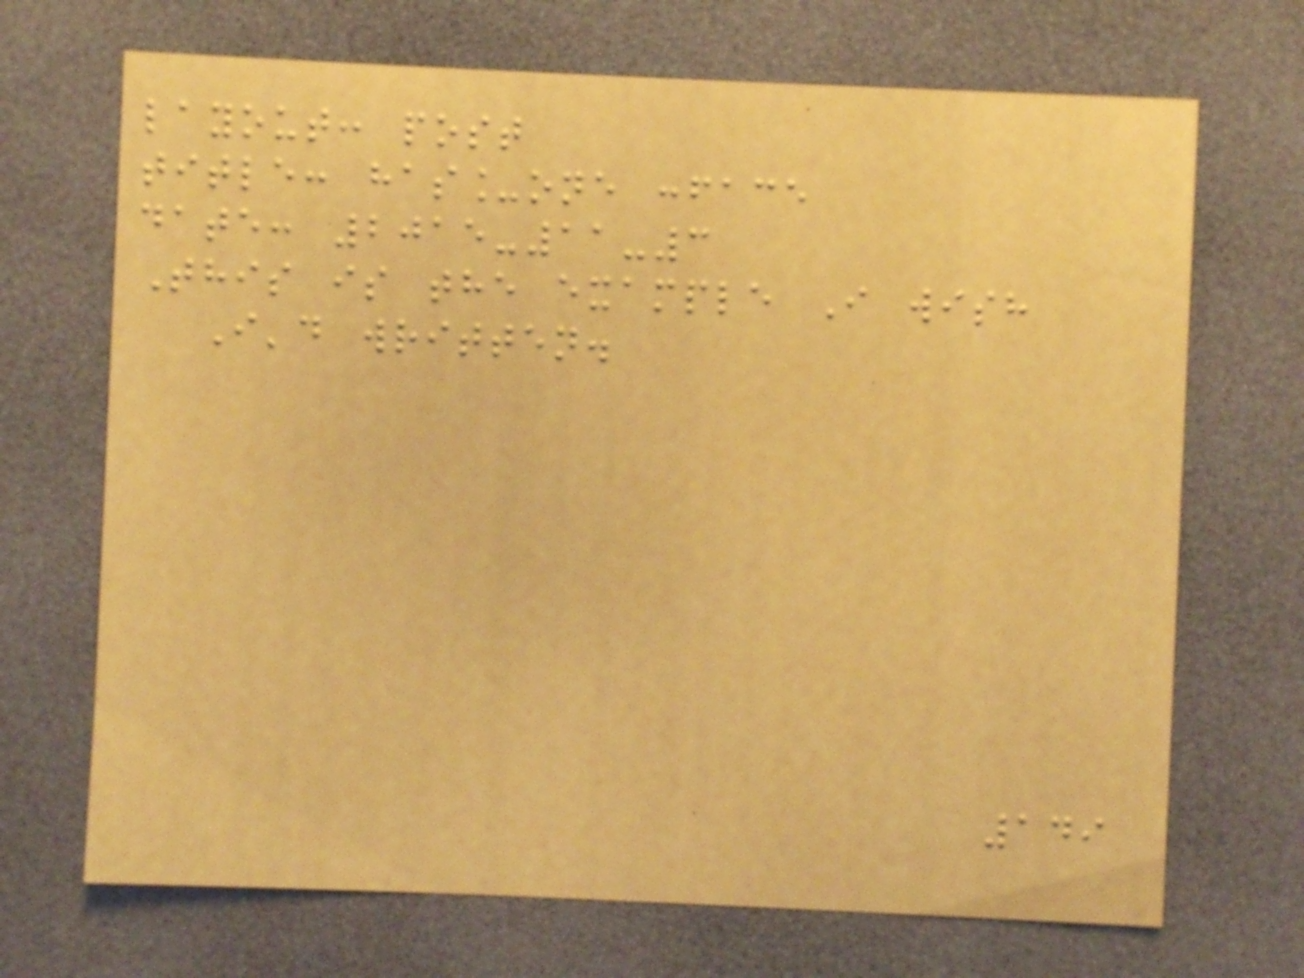layout: post
title: has_one :face
date: 2015-11-3
This is the example I wish
I'd written.
149
